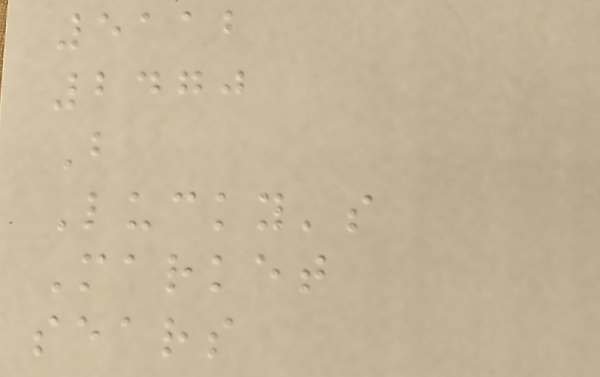5112
2470
B
Lucky's
Market
sears
